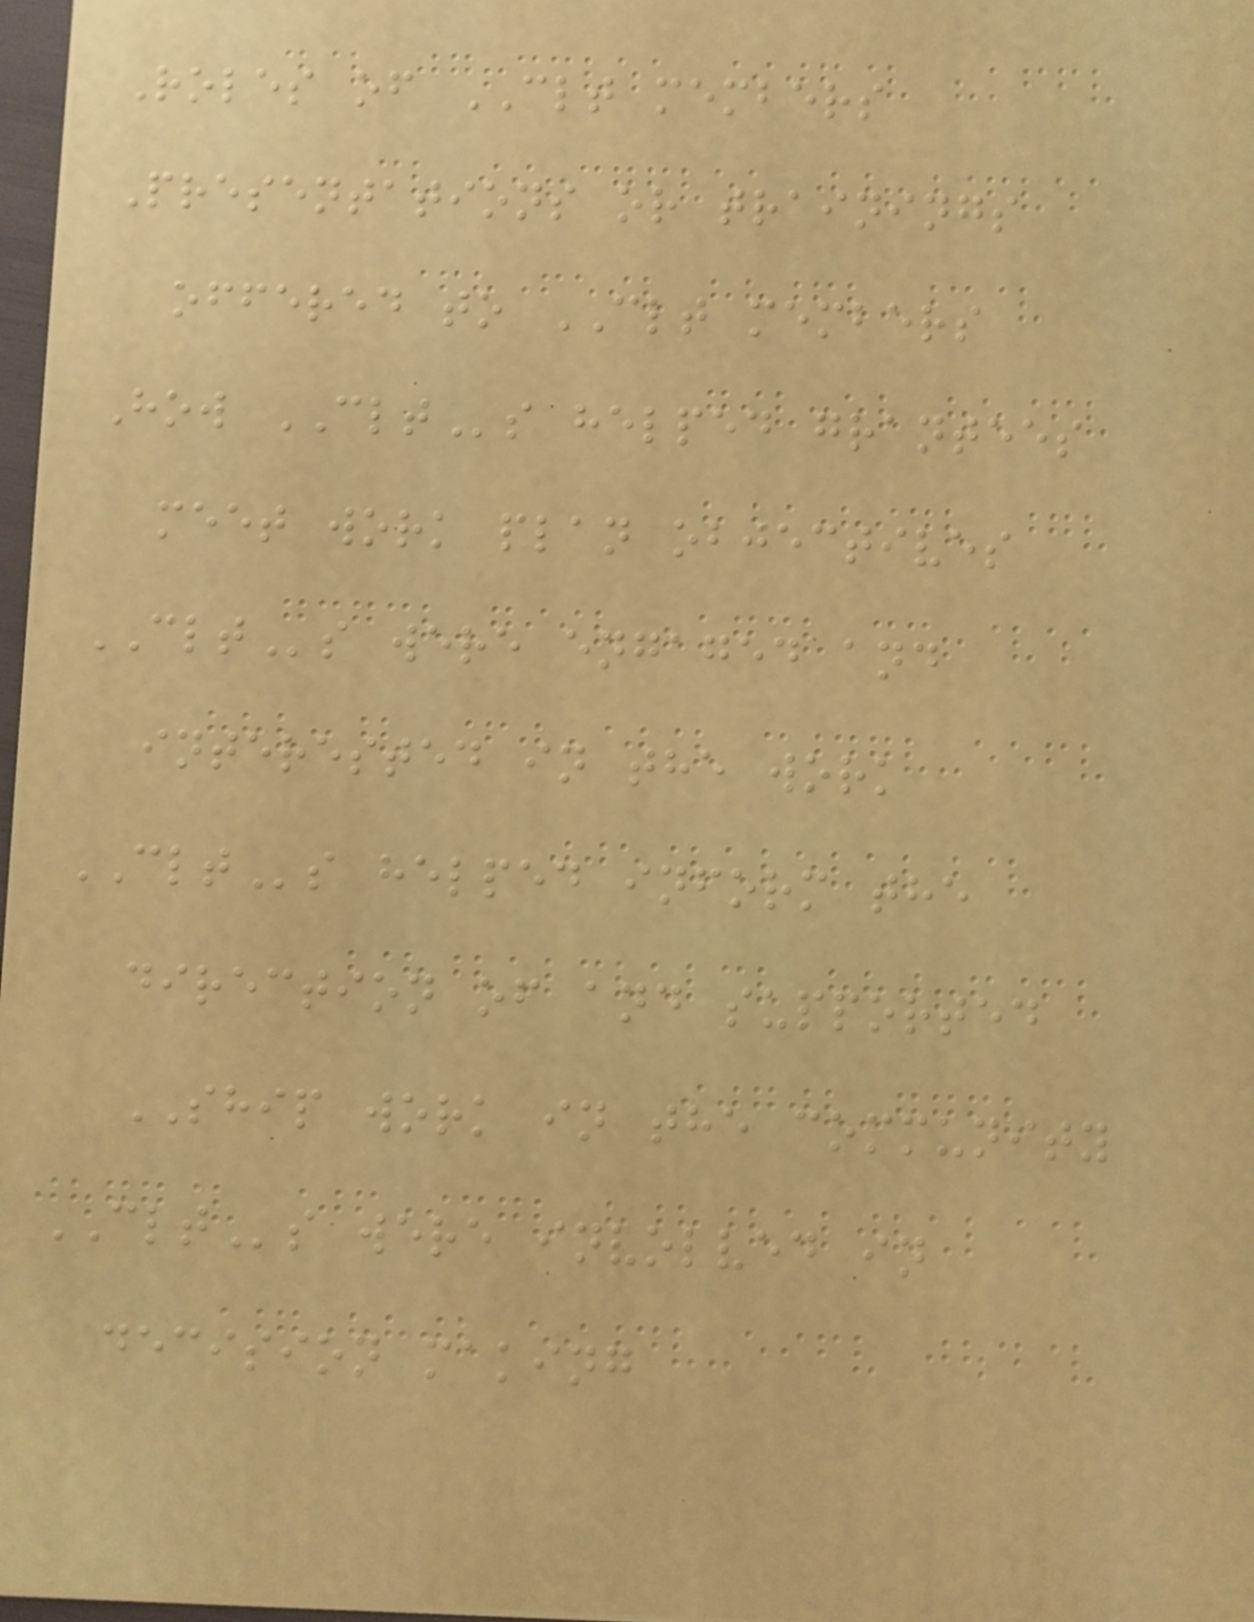Roles of CLT members
Presentations or trainings
offered to CLT members
How CLTs helped grantees
meet work plan objectives
CLTs were engaged and
interested in the work
CLTs helped inform the
direction of and supported
SHIP work in the community
CLTs were involved in
decision making
